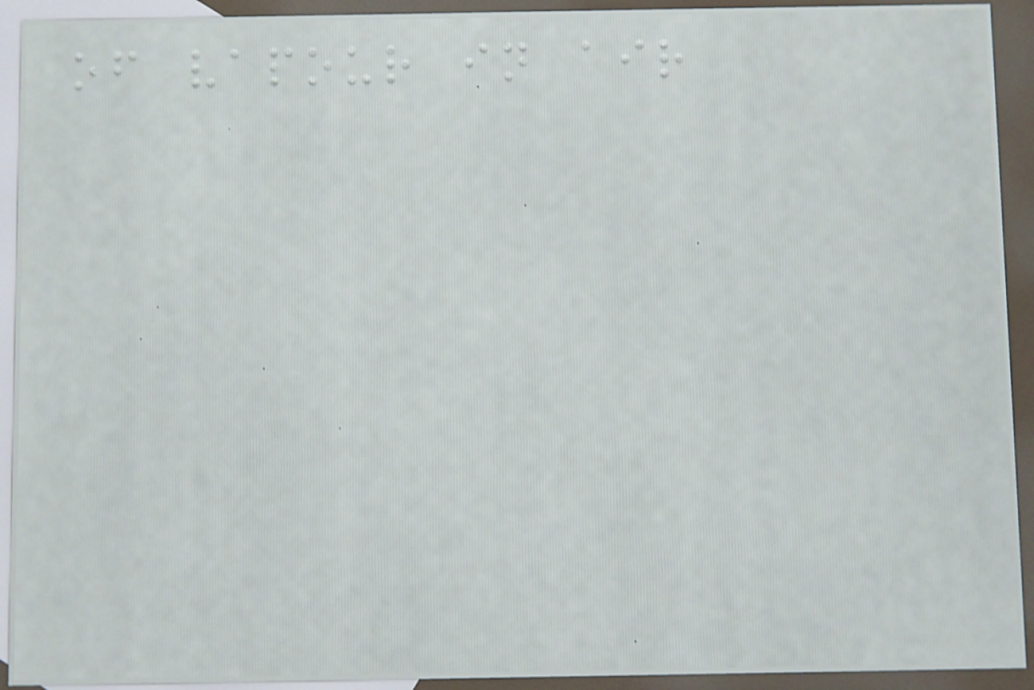of vapour in air
